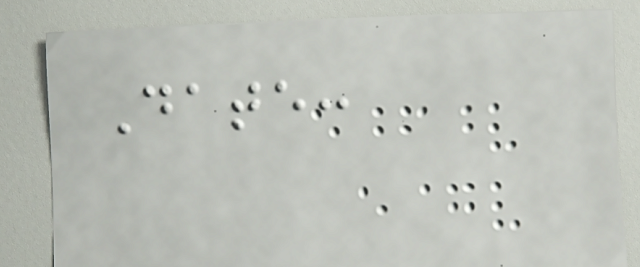Date:
